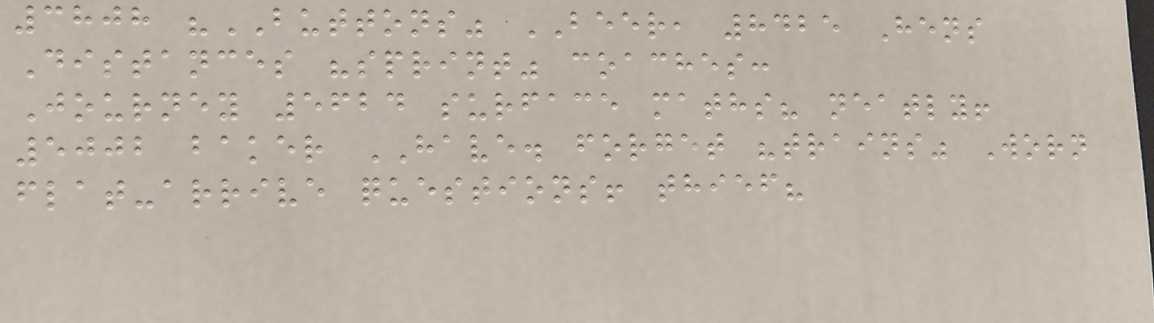3808 "BUTTONS" BEER, 8425 Hens
Distances "sprint" coaches:
Journey 5624 surface maths? neatly!
5002 baker HAVE. forget "trains" Worn
flat-arrive questions! thief?
